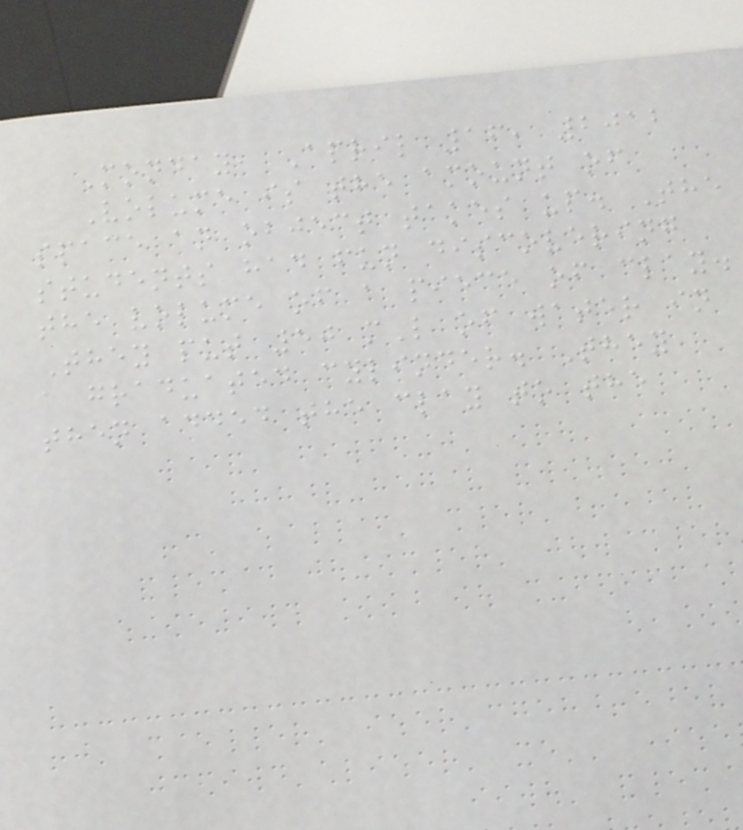Monday, April 16, 2012
Volume is the amount of
space an object takes up. The
students had fun discovering
the volume of a piece of clay.
They put 50 mL of water in
a graduated cylinder. They
then added the clay to the
